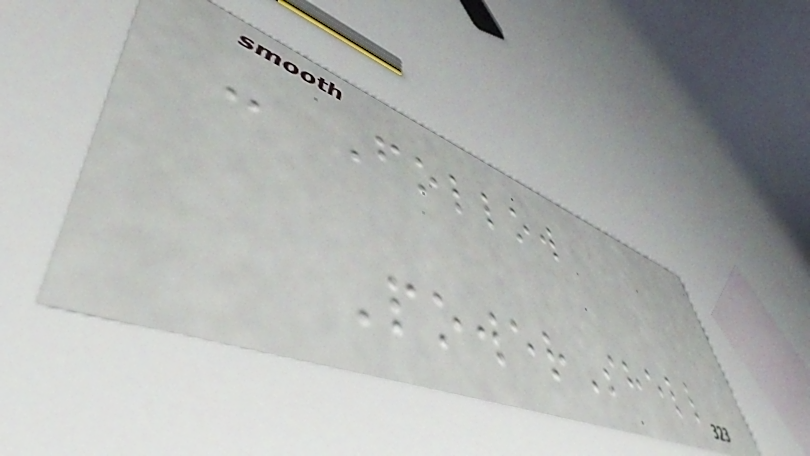- Follow
PowerShell
